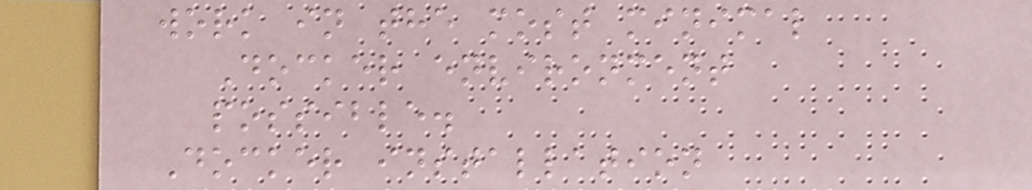work in the most minimal
Docker environment
possible.
Docker installation
